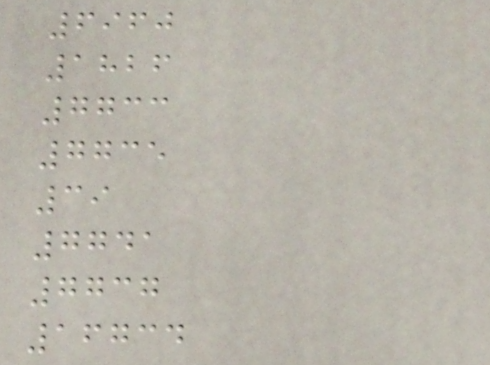6960
1826
7733
7735
39
7741
7737
16734
